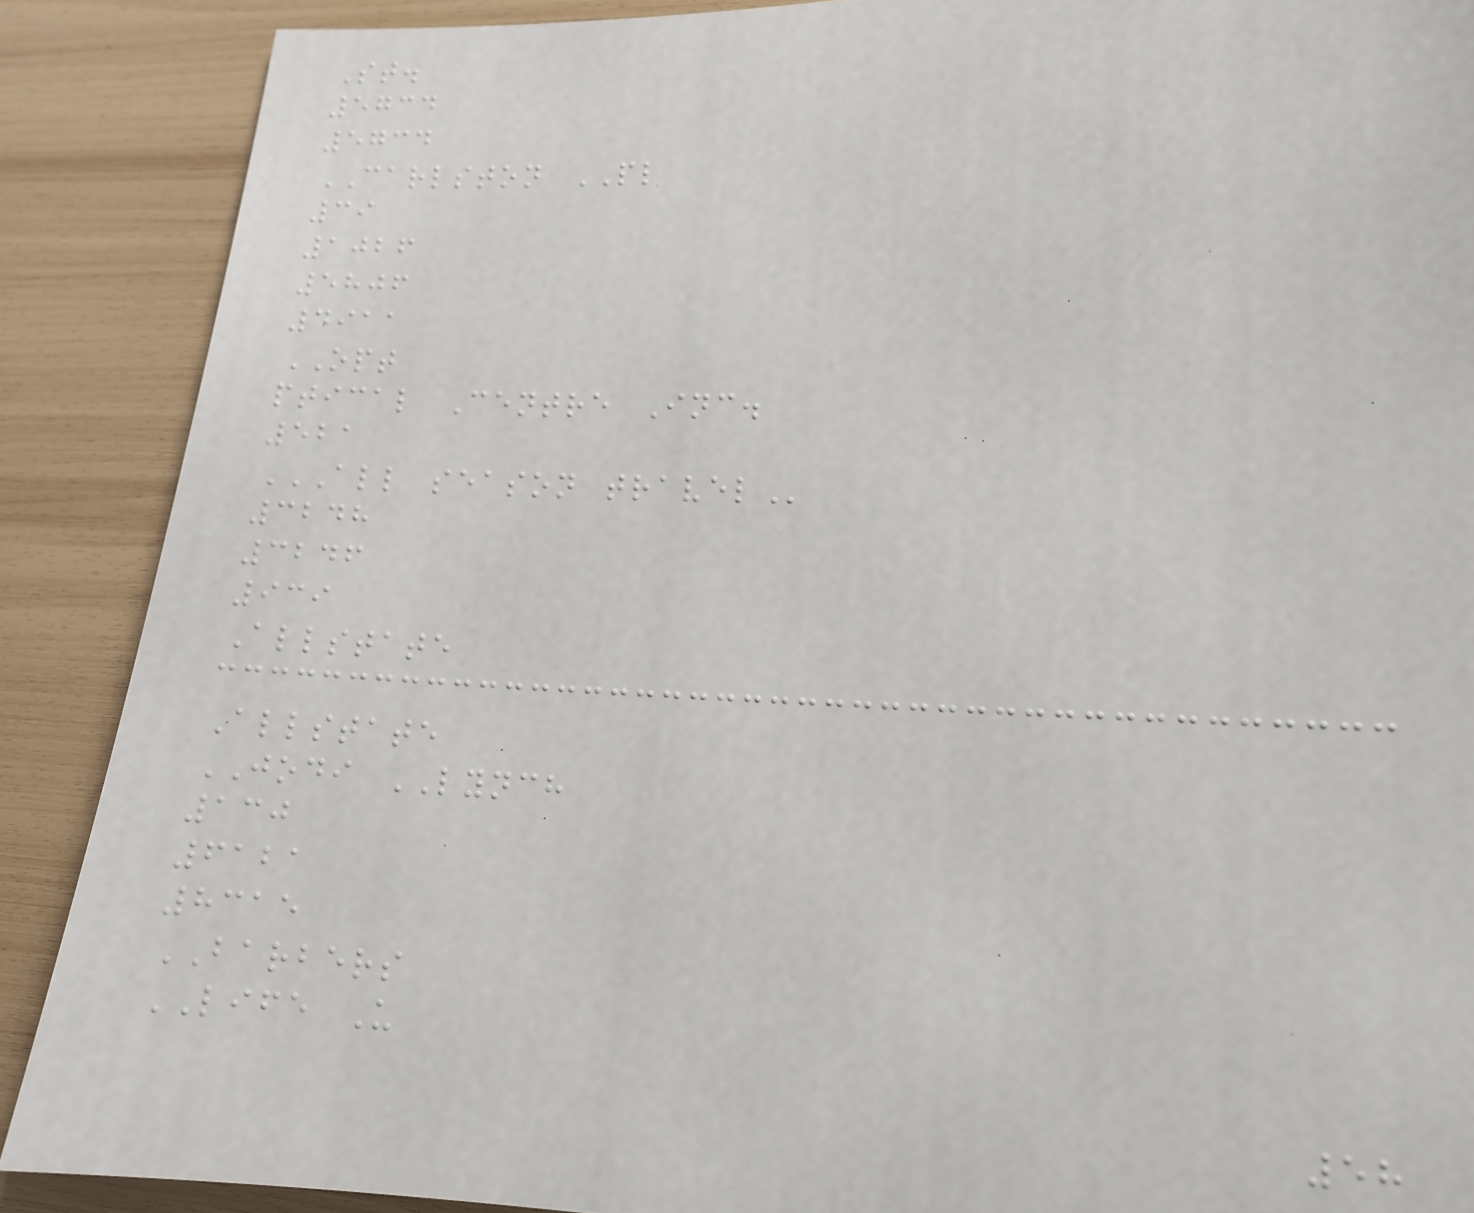St.
5734
5734
CARLSTON PL
39
1026
5806
4911
OPT
ptical Centre Inc.
521
ALL SEASON TRAVEL
3248
3246
939
Allstate
Allstate
JODI LYNCH
130
6121
8315
BARBERS
LIFE U
58
